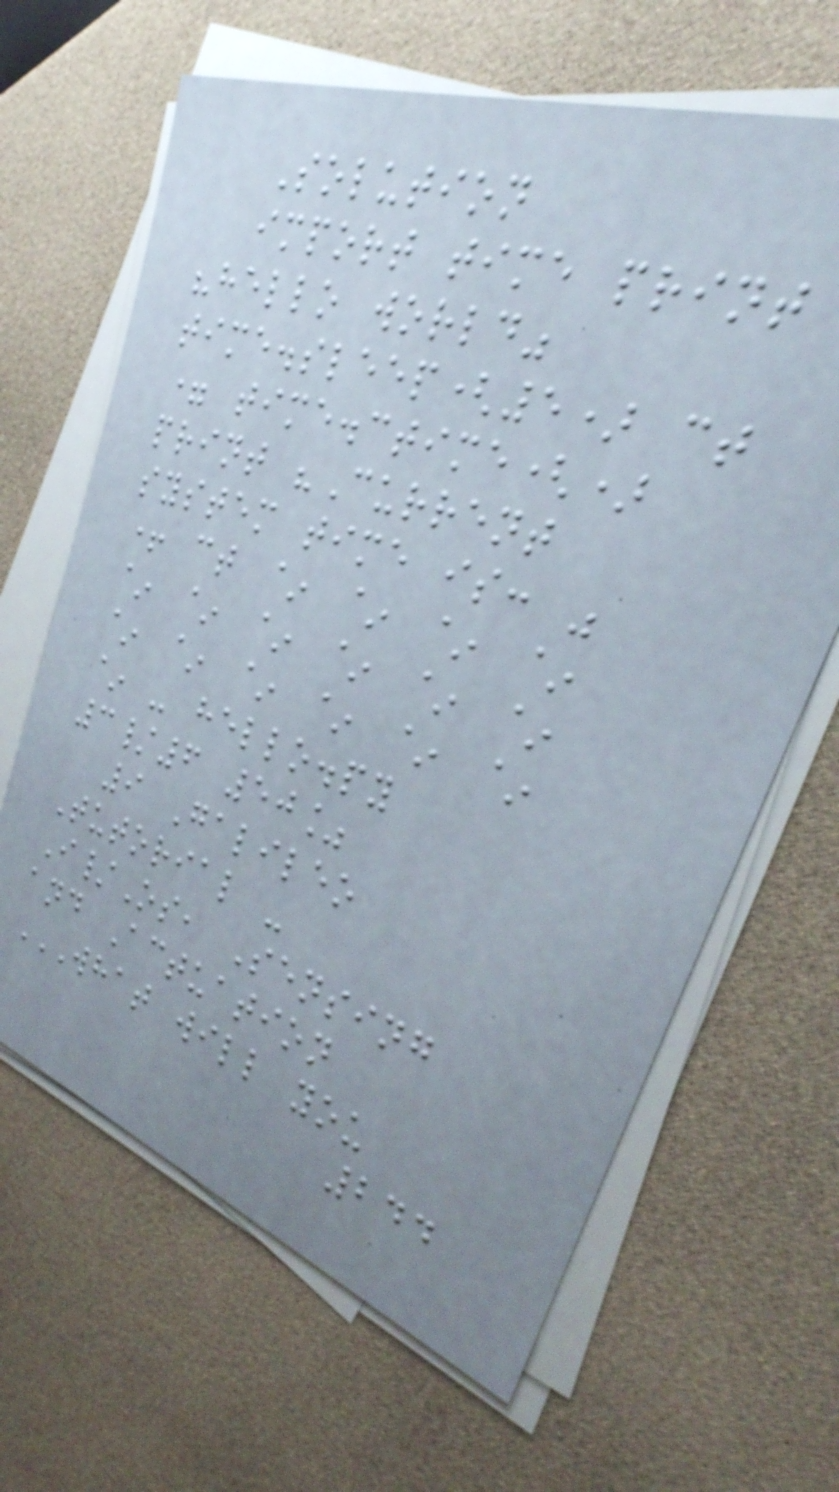Solution
import time print
"hello world"
time.sleep(5) ct
= time.ctime()
print "Current
system time is: "
+ ct ~ ~ ~ ~
~ ~ ~ ~ ~ ~
~ ~ ~ ~ ~ ~
~ - hello.py
3/6 50%
9 Galileo
Tutorial -
I/Os, Sensing
and Actuation
WHAT WILL YOU
244
